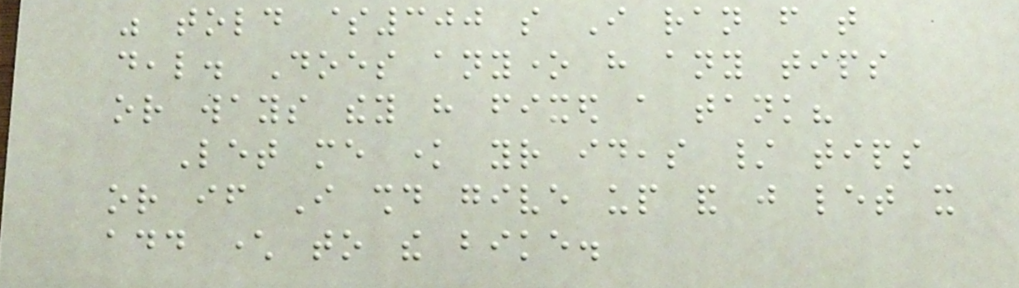was told $300 so I ran from that
deal. Does anyone have any tips
or ways they have fixed a tank?
Let me know your ideas / tips
or if I should give up and just let it
add character to the bike.
